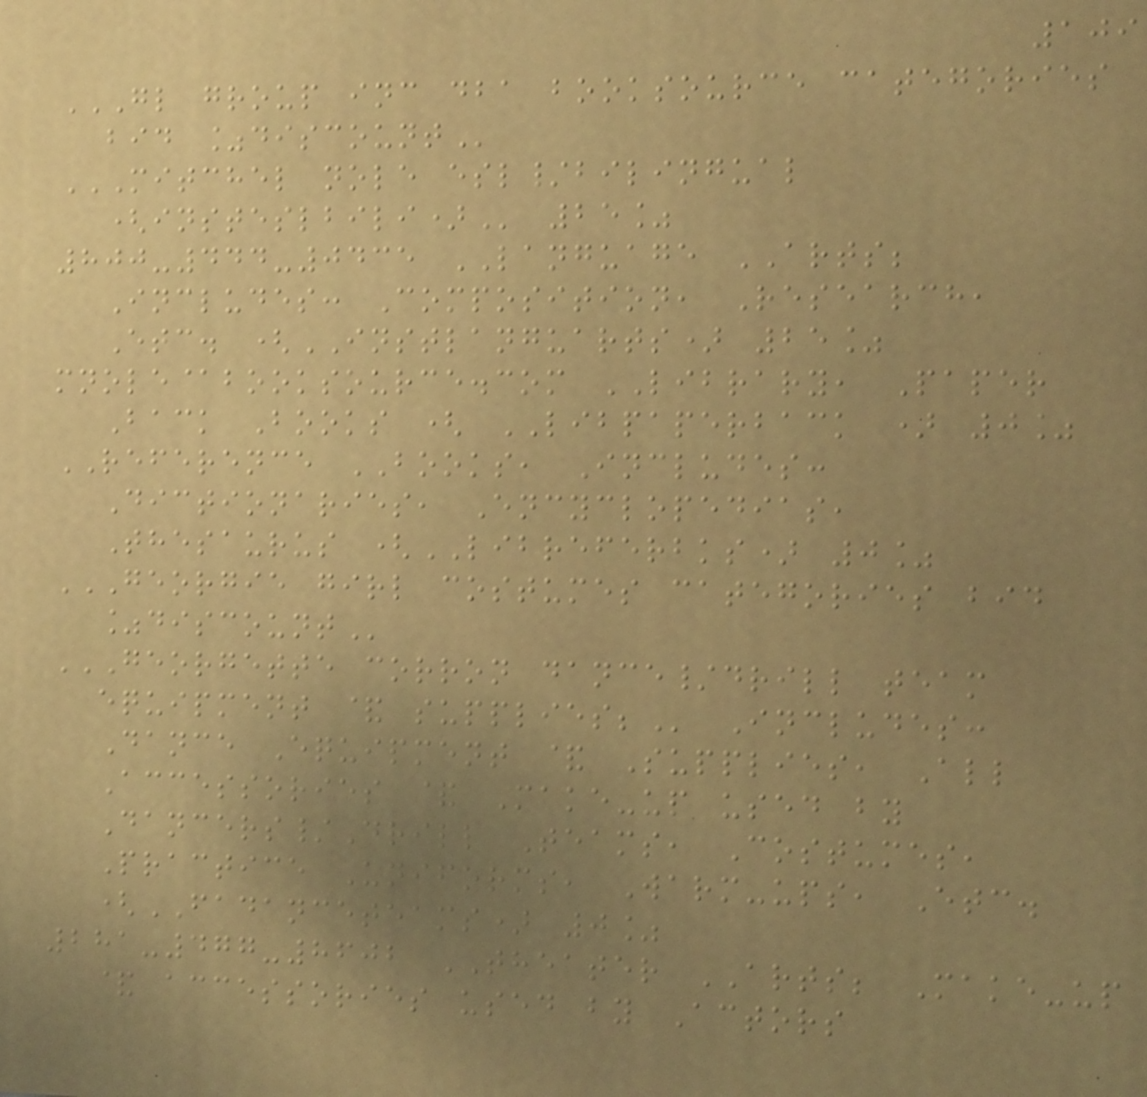109
GL GROUP INC DBA BOOKSOURCE CATEGORIES
BID %DISCOUNT
MITCHEL NOLE ESL/BILINGUAL
(INSTESLBILI) 25%
800-444-0435 LANGUAGE ARTS;
Includes: Composition, Research,
Etc. (INSTLANGUARTS) 25%
mnole@booksource.com LIBRARY, Paper
Back Books ( LIBPAPERBACK ) 0%
REFERENCE BOOKS, Includes:
Dictionaries, Encyclopedias,
Thesaurus (LIBREFERBKS) 0%
GEORGIE GIRL COSTUMES CATEGORIES BID
%DISCOUNT
GEORGETTE CORRON DANCE/DRILL TEAM
EQUIPMENT & SUPPLIES; Includes:
Dance Equipment & Supplies, All
Accessories & Make-up used by
Dancers/Drill Teams, Costumes,
Practice Uniforms, Warm-ups, Etc.
(FADANCETEAMS) 0%
281-477-8602 THEATER ARTS; Make-up
& accessories used by Actors
